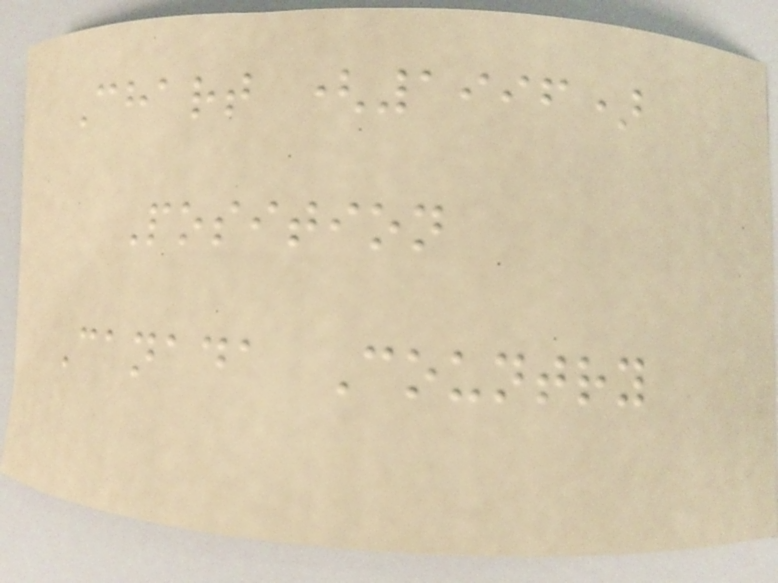Chart (1996)
Position
Canada Country
